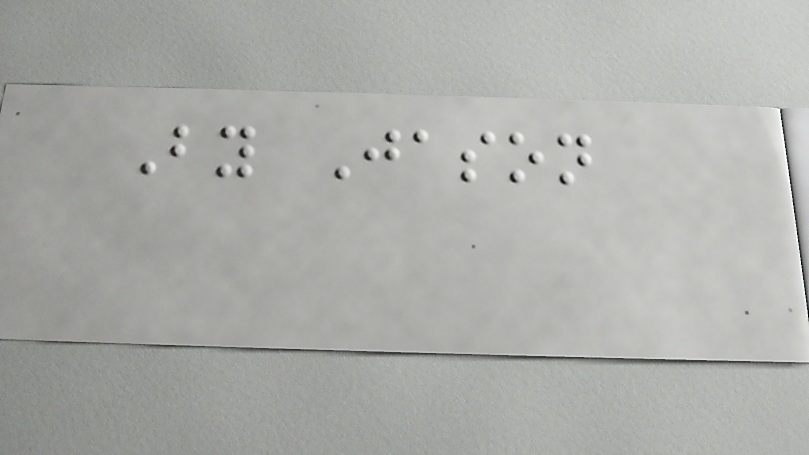By Jason
